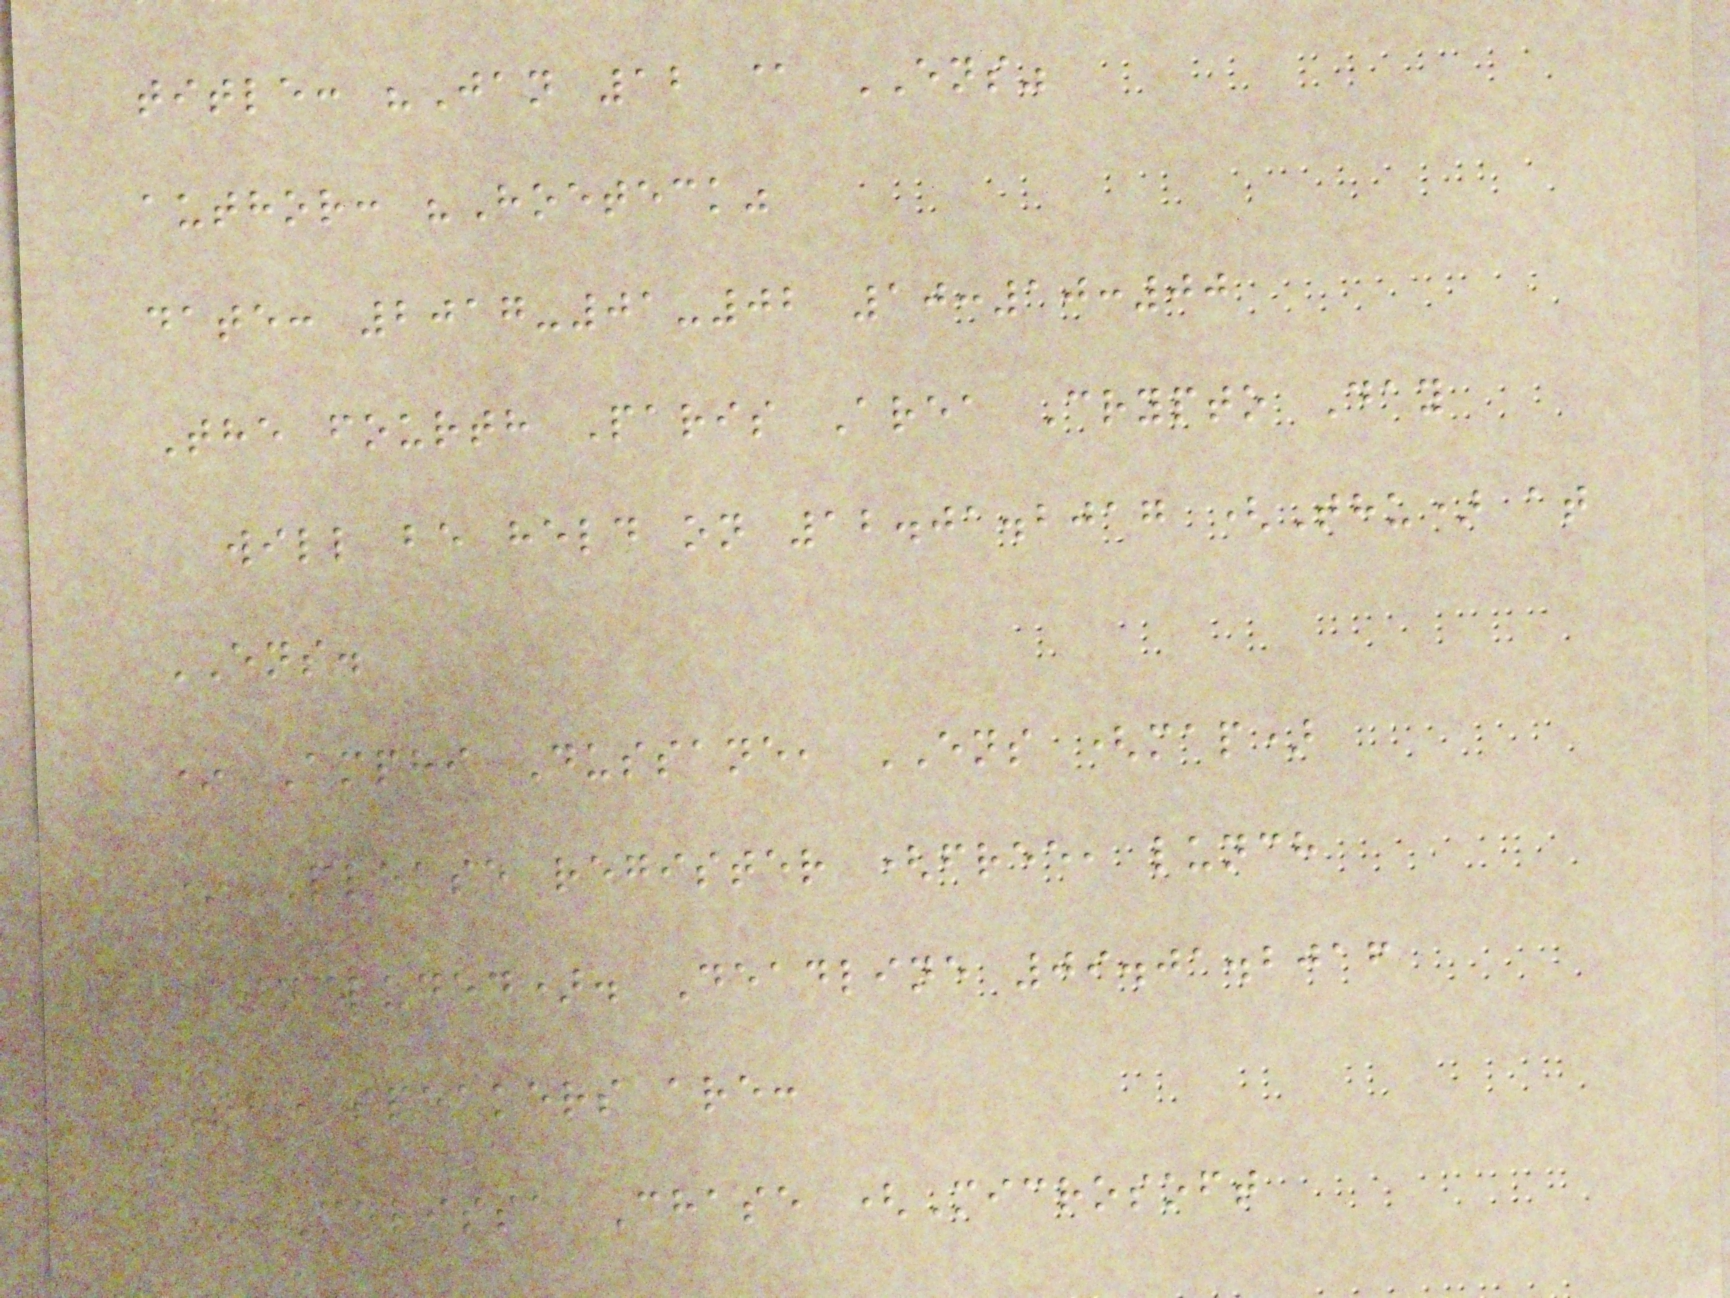title: "Jan 12 @ ENS"
author: "Hoeteck"
date: 2017-01-02 10:10:00
The fourth Paris Area Crypto Day
will be held on 12.01.2017 (Thu) at
ENS.
* Amphi Dussane, ENS (map)
* Please register (free, lunch
included). Deadline 09.01.2016
The speakers are:
* Melissa Chase (Microsoft
